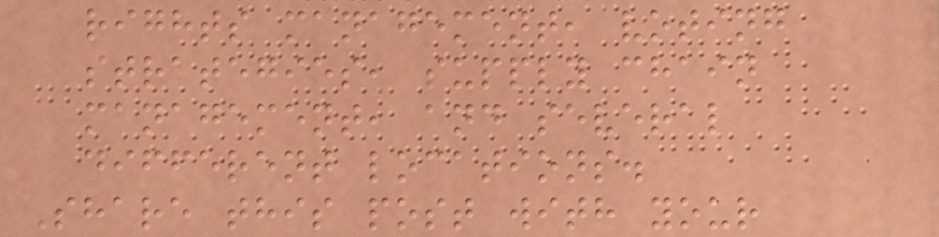rights management, voting
strategies, supply chain
management, and several
different locations.
Share this post with your
